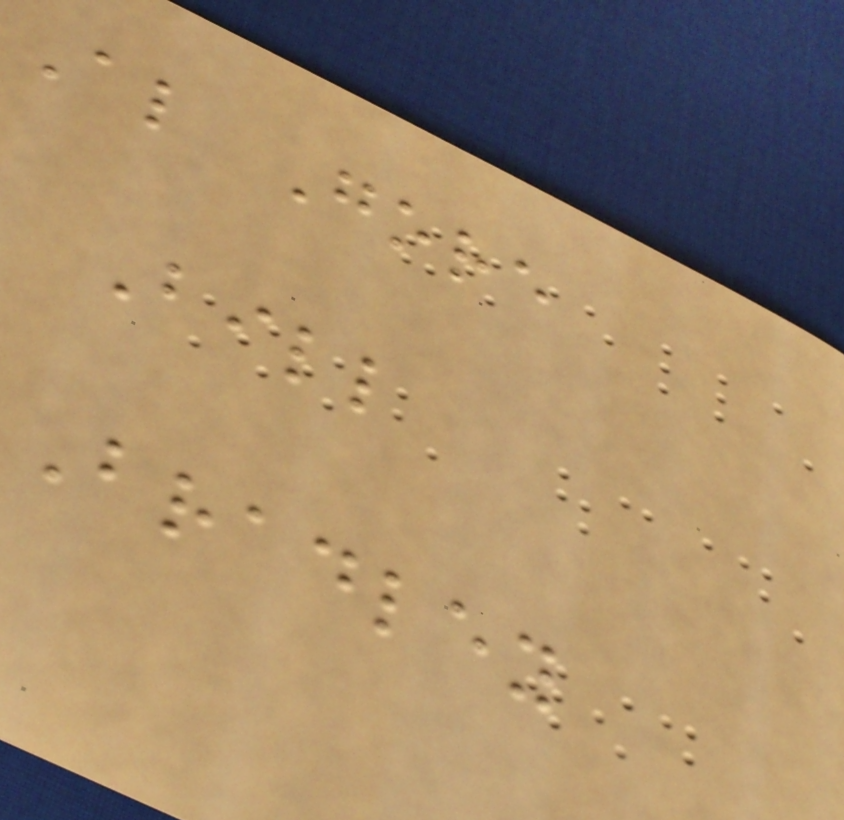Al Gore
Bill
Bradley
